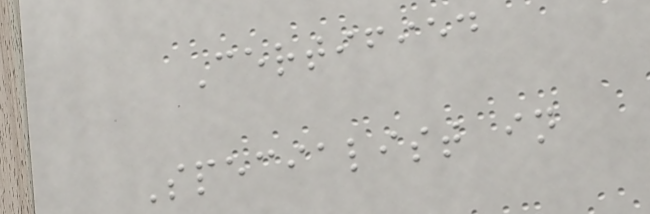Certified
Specialist in
